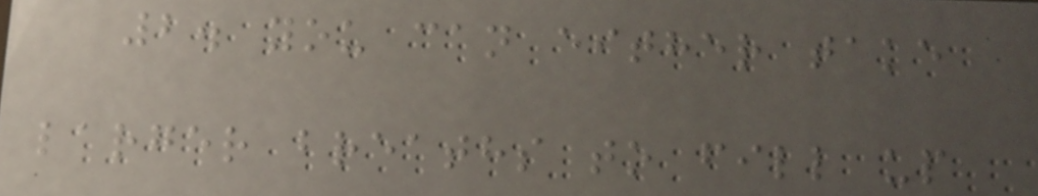2. you can either take
larger breaths to fill up
